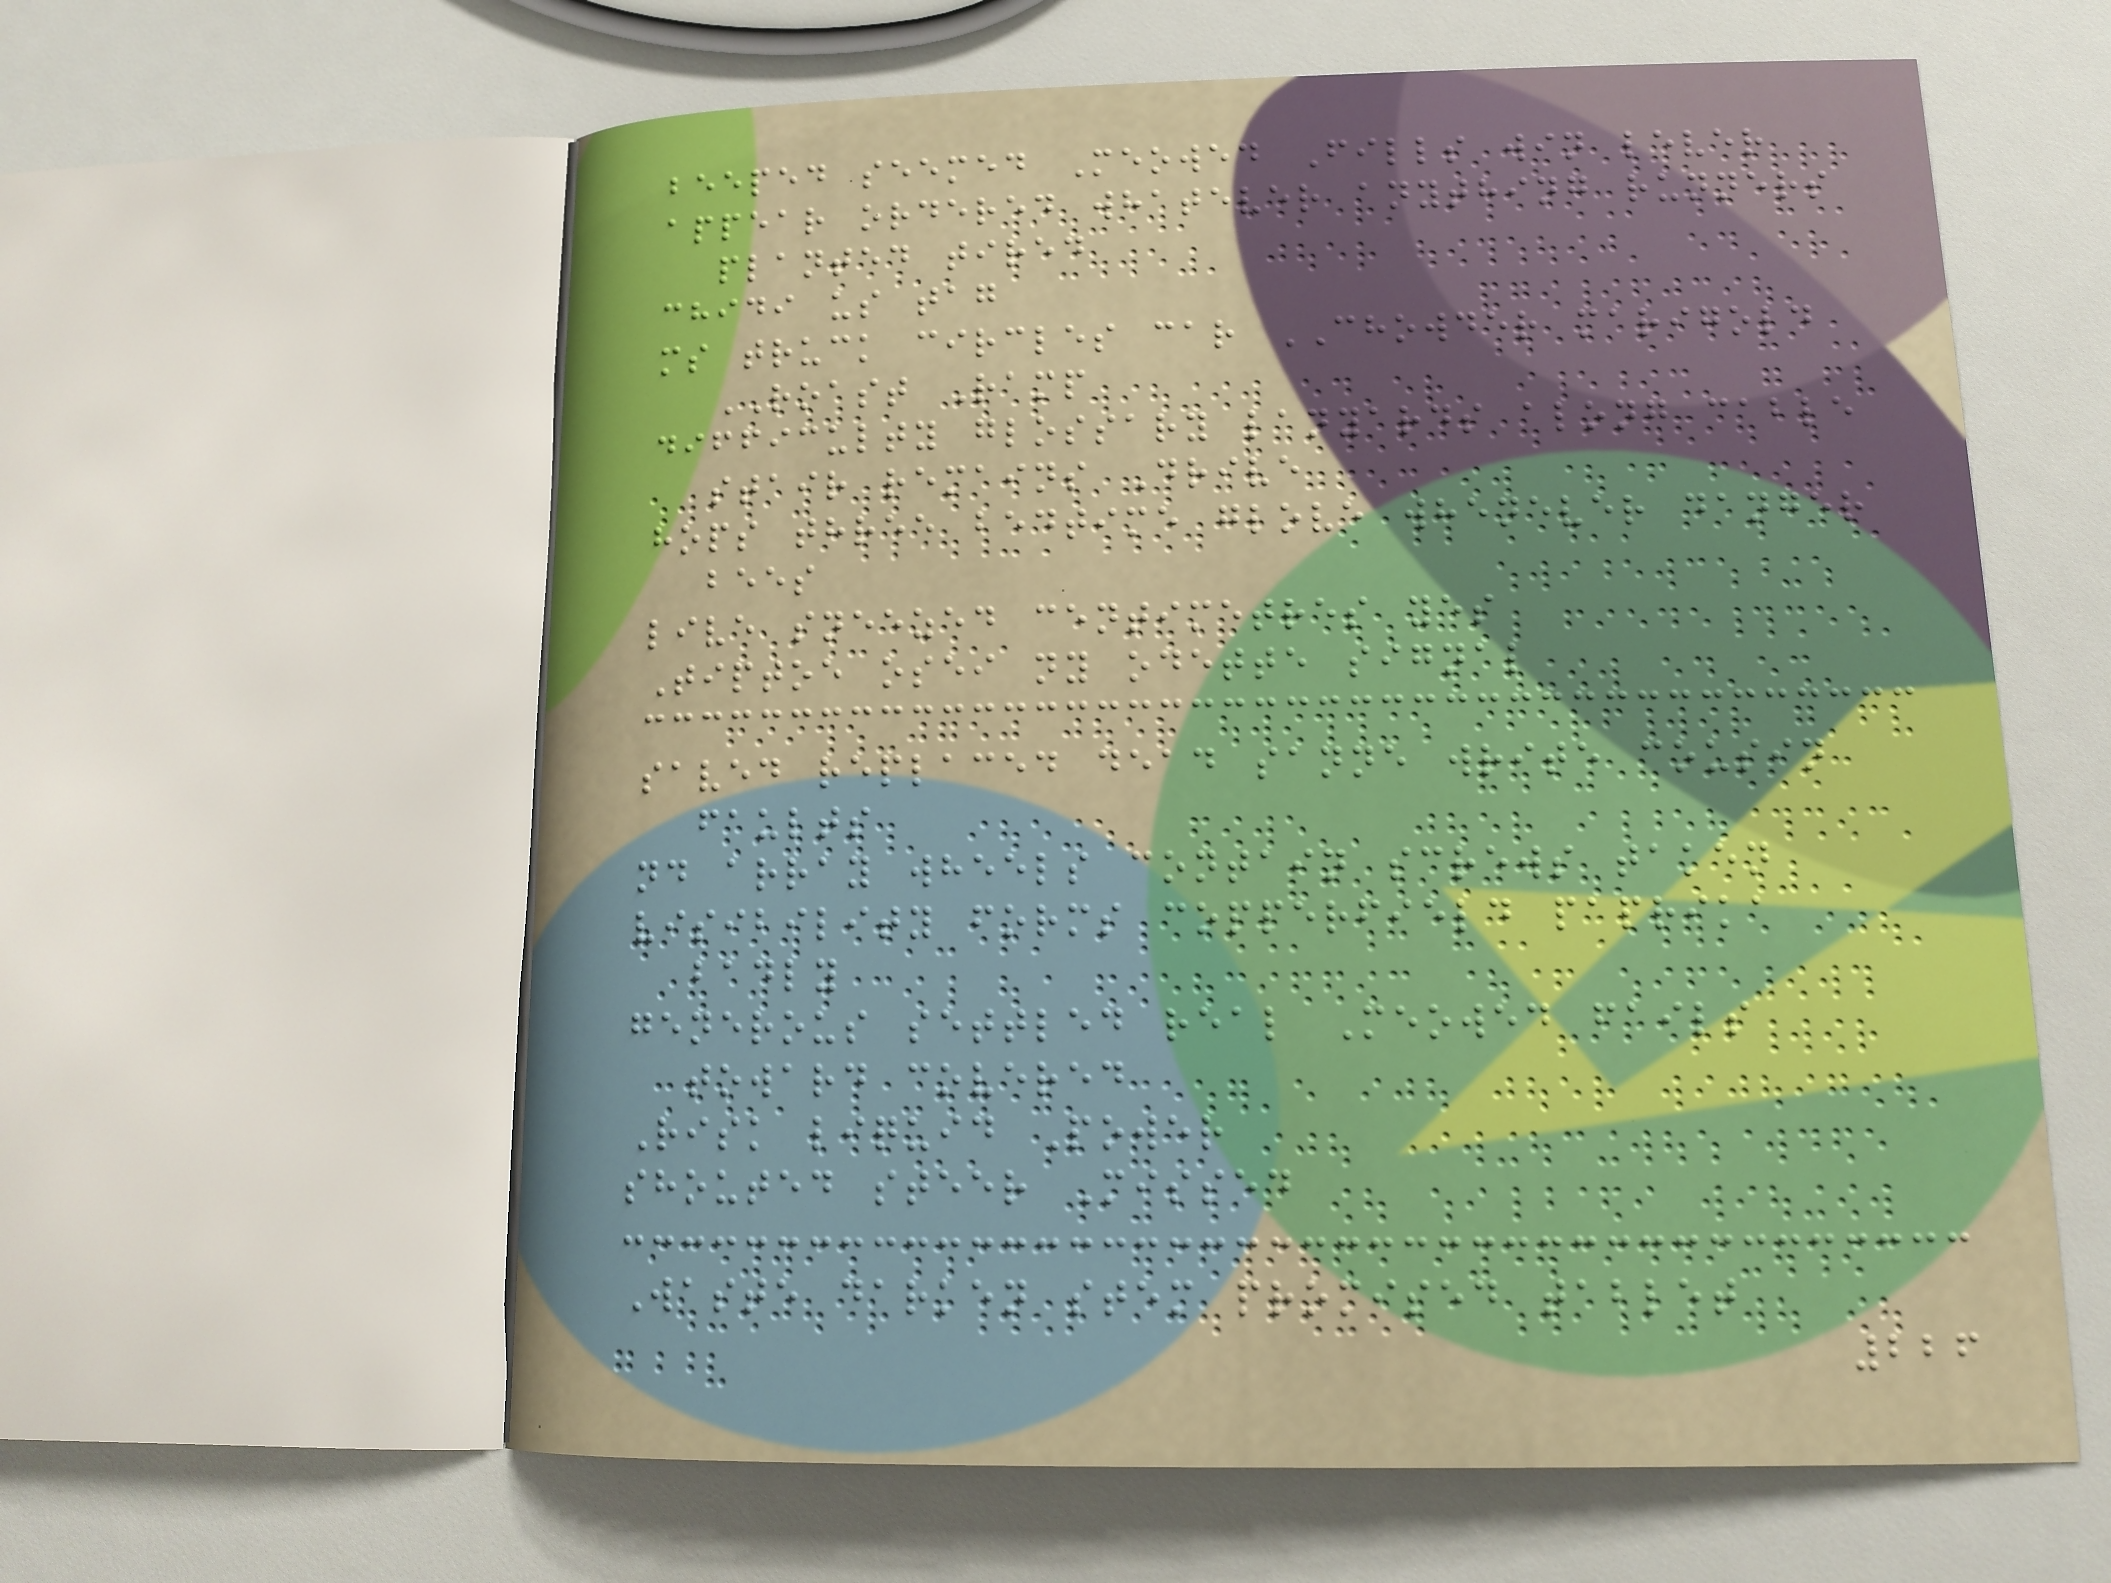beeped seemed Meowed Fills win lever
appear ordered whatever anything runners
planted tired
chidi us tag
ms truck circles car CHOWDER marigold
ROAST Ramp
difficulty glossary lanyards along cable
stair remains Drive
hops three bedtime glove whenever danger
bees
live sneezed centimetres yes
Tiptoe osei ny odette signal
saved replaced dead sanne write cousin
faults
nd array wheels contain screws taken
visibility forms copperfield paprika
badly
generous settled real Meowed fails
toward covered
Risk liquid Power
shouted steer Missed
Waste darken stem promised tablet
226
